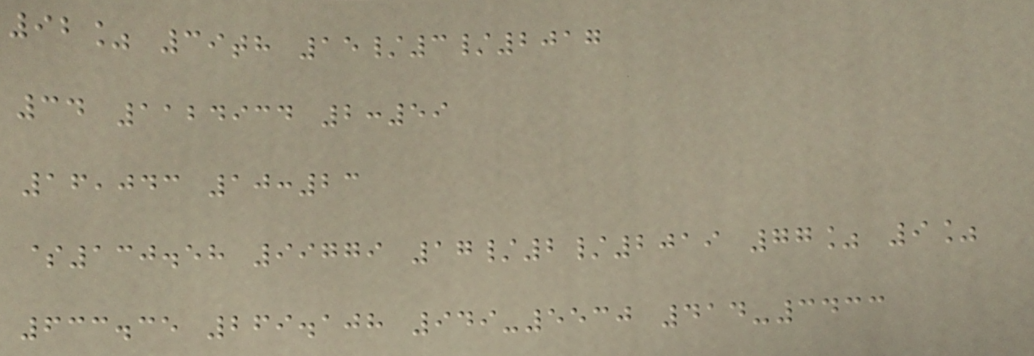92% 39th 15/3/2017
34 1124934 2:59
16,043 10:23
$130.58 99779 17/2/2019 77% 9%
633.35 269.108 949-5530 414-3433
